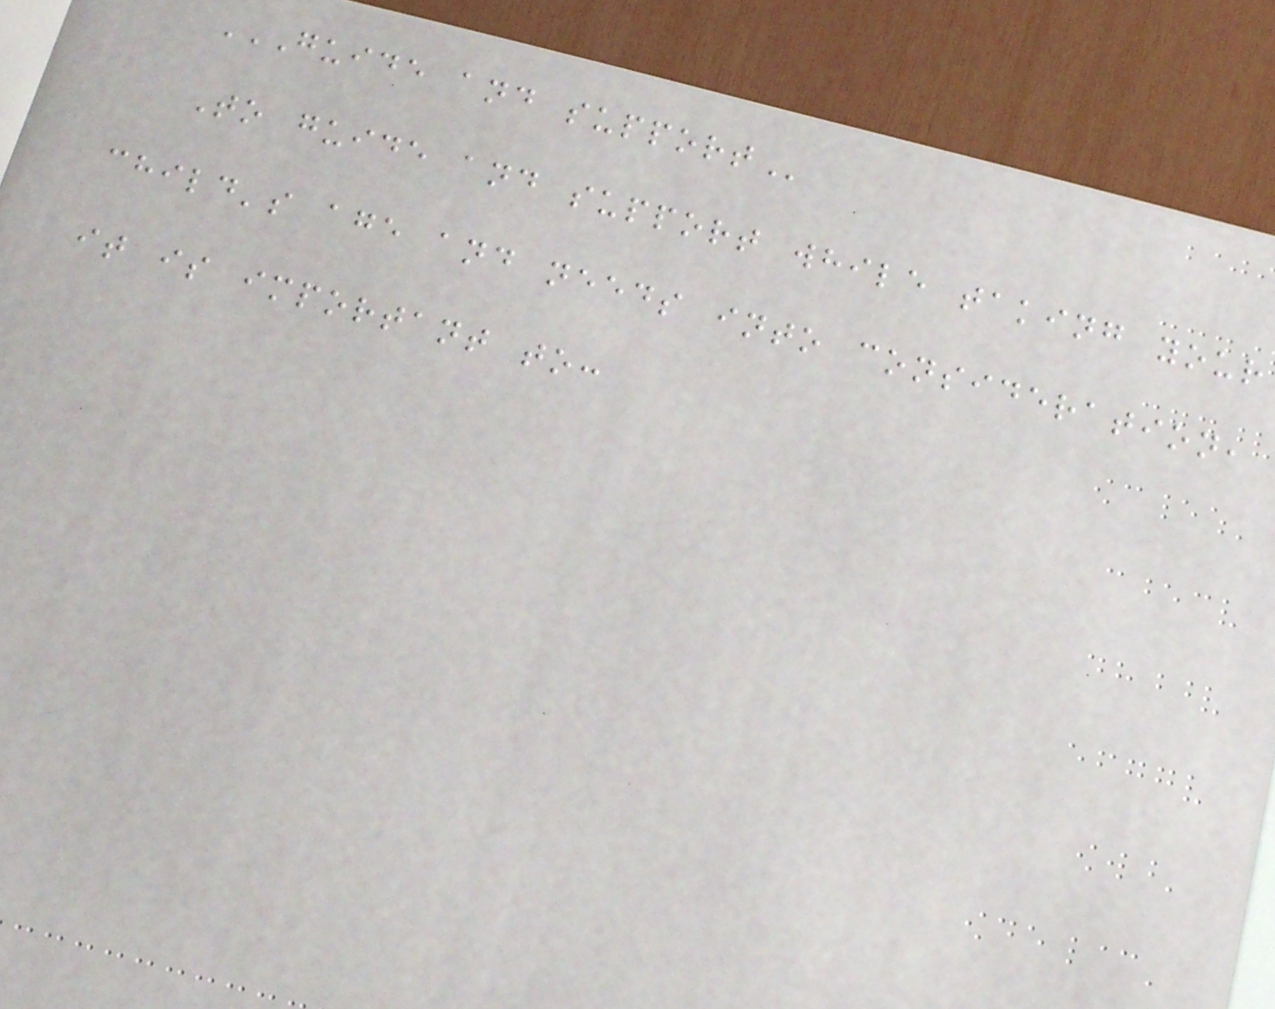GUIDE AND SUPPORT
To guide and support while taking your
child's age and needs into consideration,
it is important to:
